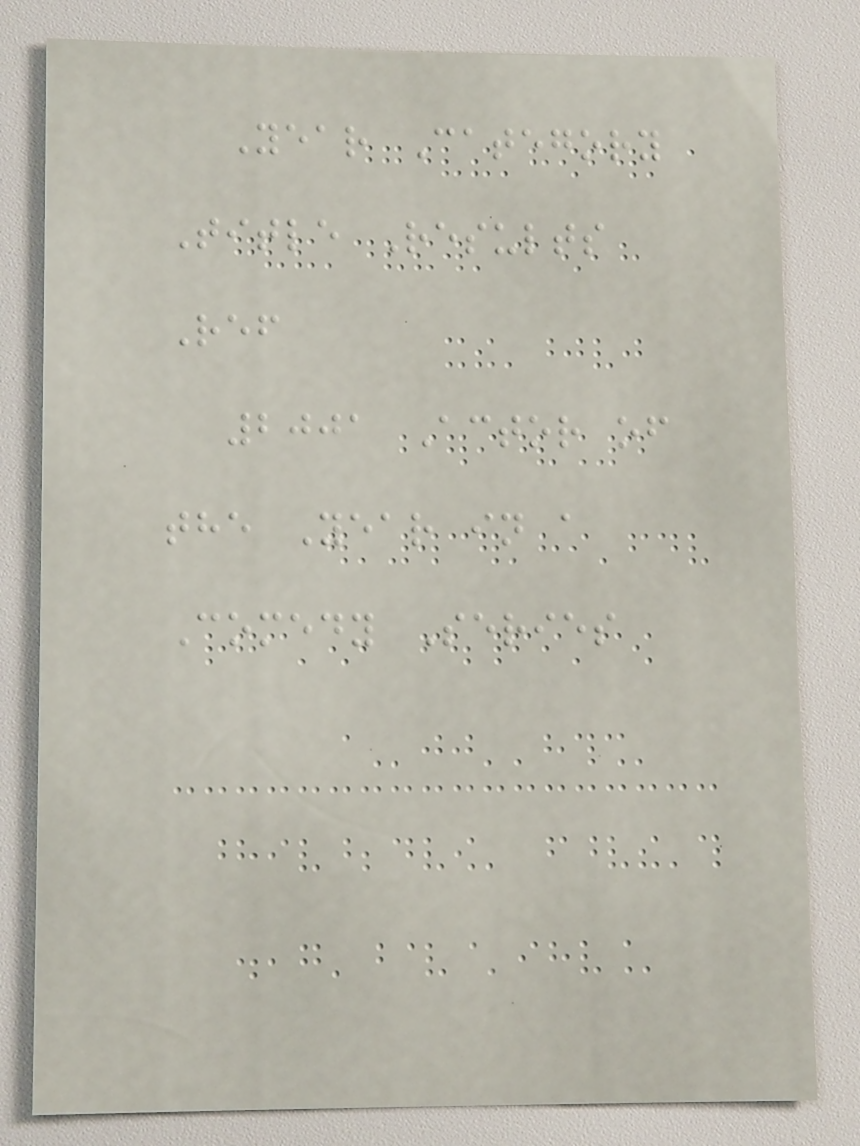Year Category
Title Results
Ref
2001 Actor of
the Year in a
Comedy Series
